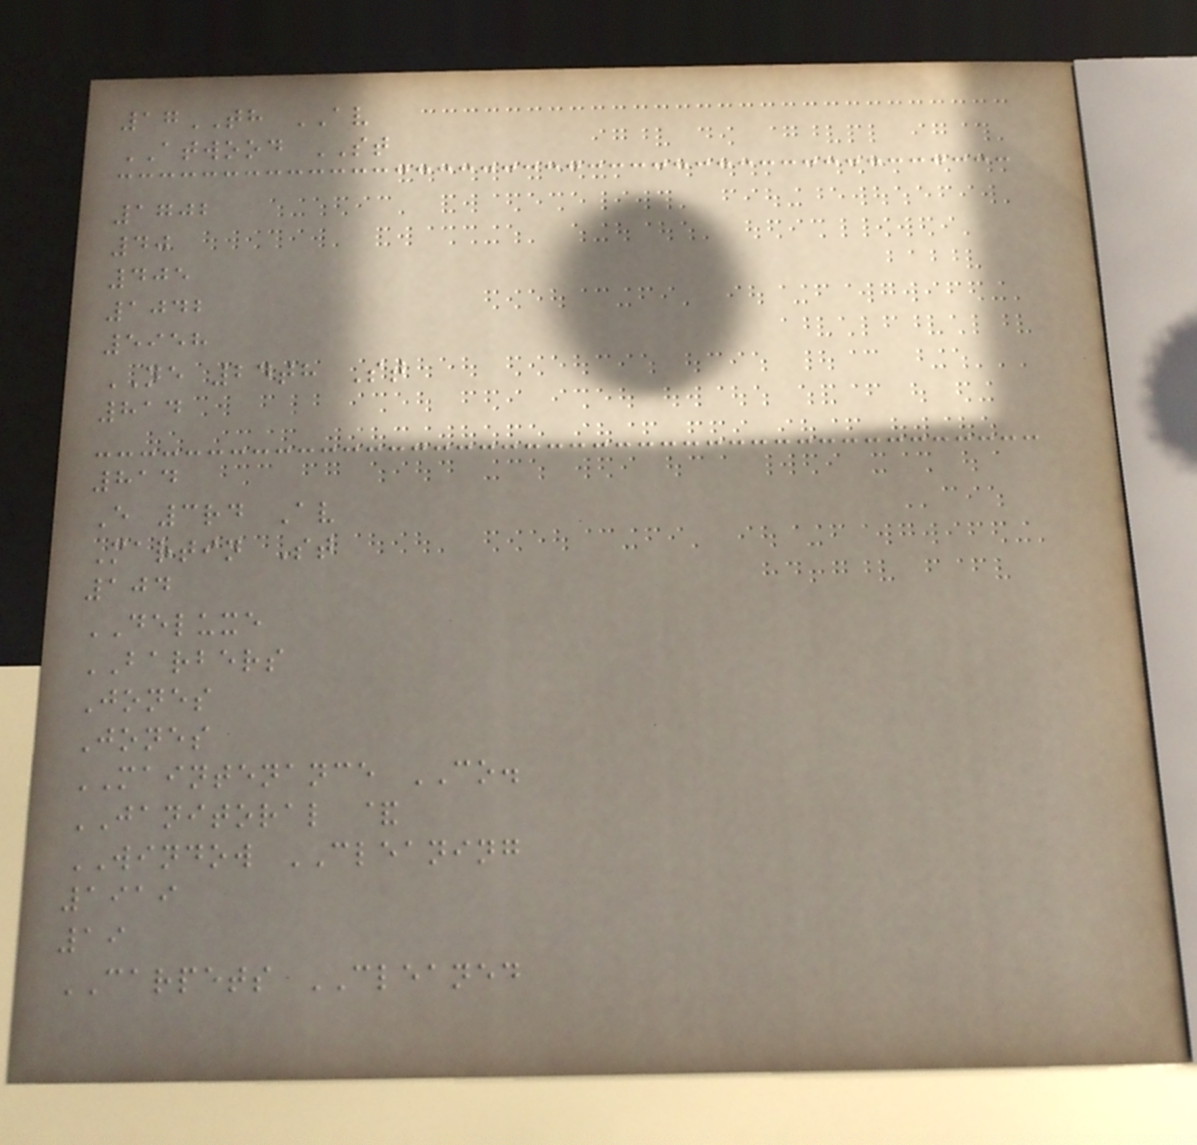17TH AV
ATWOOD ST
1702
40
405
1042
5958
NE 24th St
814
814
E 3rd Av
Martin St
104
DELUXE
BARBERS
Jones
Jones
MAINTENANCE CO.
JANITORAL &
WINDOW CLEANING
1919
19
CARPETS CLEANED
